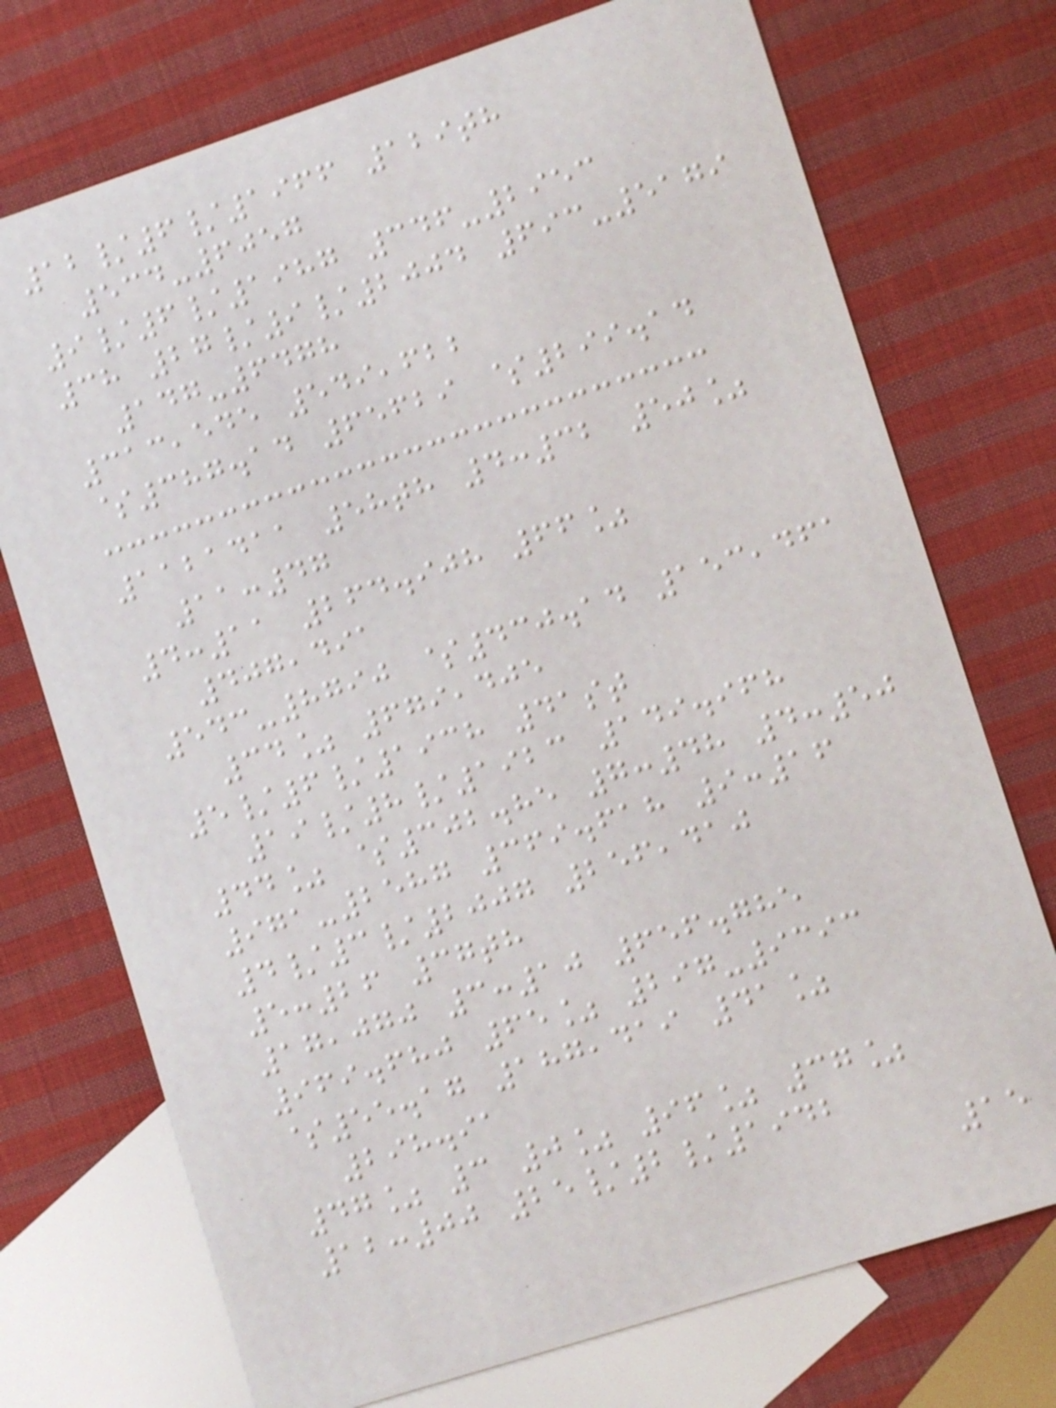12/6/1966 129th
534-6057
9/6/1987 346-2953
38 27/9/2004 693-5179
147-6478
313,545 549,622
$387.14 65629 $299.14
1121411 58th 4:32 50%
11:47
4:11 264.908 66%
407,491
543-8790 $430.14 153,461
34% 679,405
5/6/1938 41st
19/8/1923 149.968
44% $302.85 7:48 4:50
971-2587 369.618 9:16
4/3/2007 256,410
5:26 37th
17,070 3:10 656.785
969.680 65% 297-9393
$55.17 187,419 41%
298.91
47% 3 0% 96% 37%
12:00 25/2/1942
15
